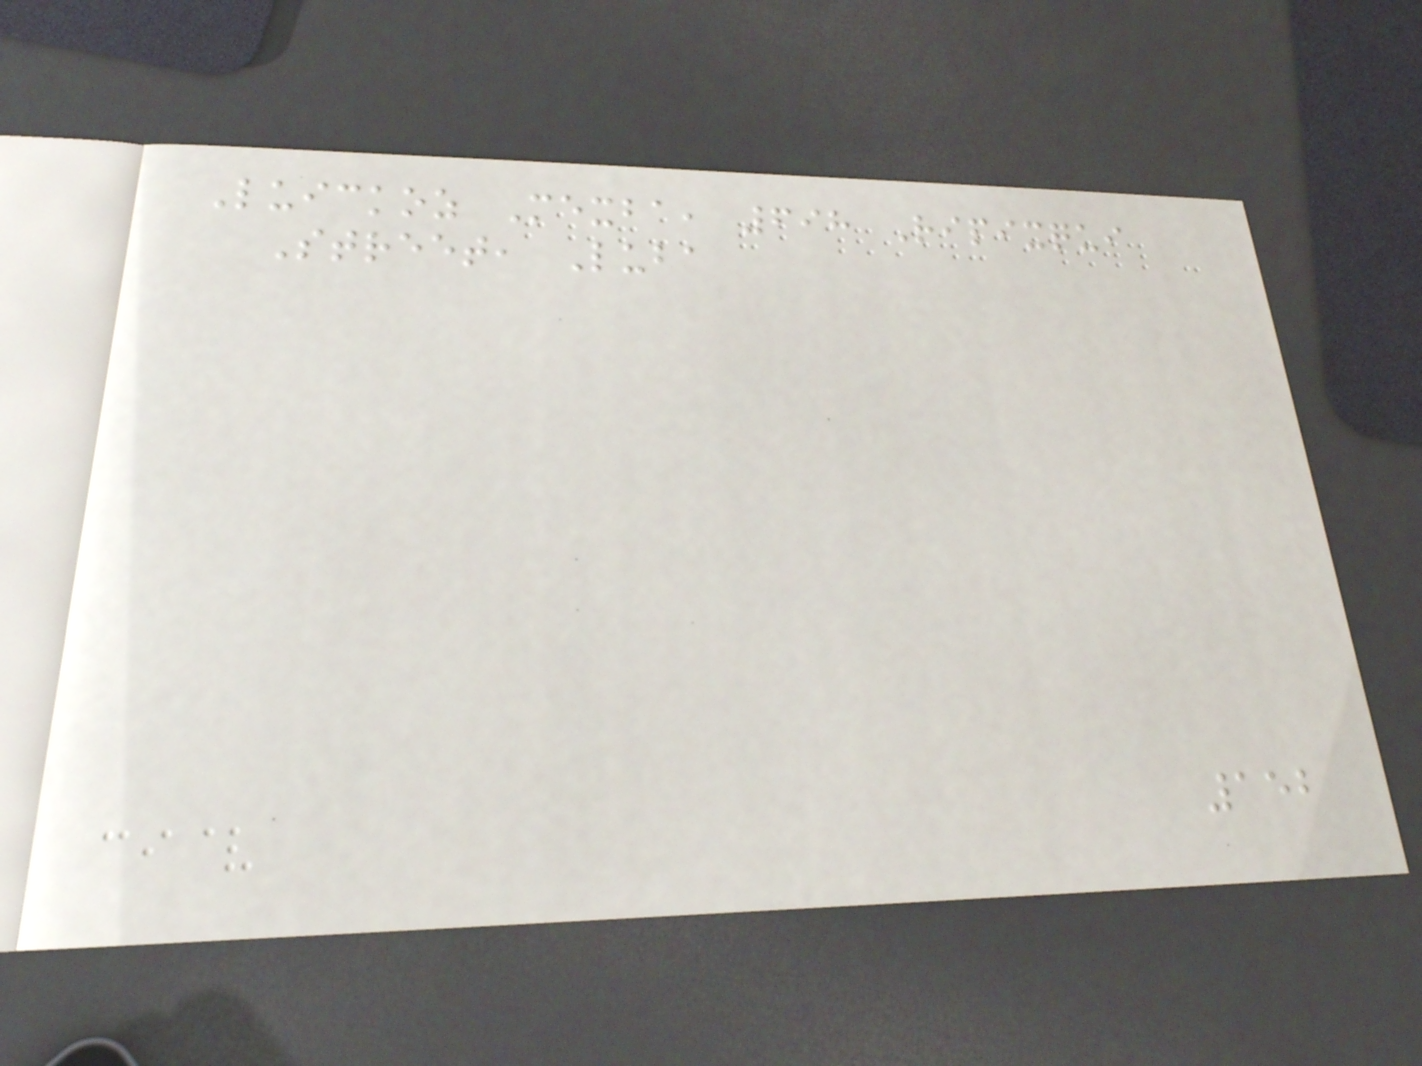Luickoz Mexba, 698 Ripixqui
Street, Luba
152
